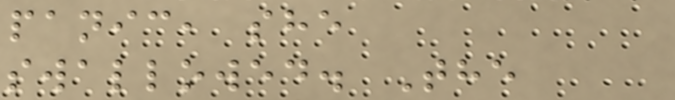panic, she
swallowed. The
